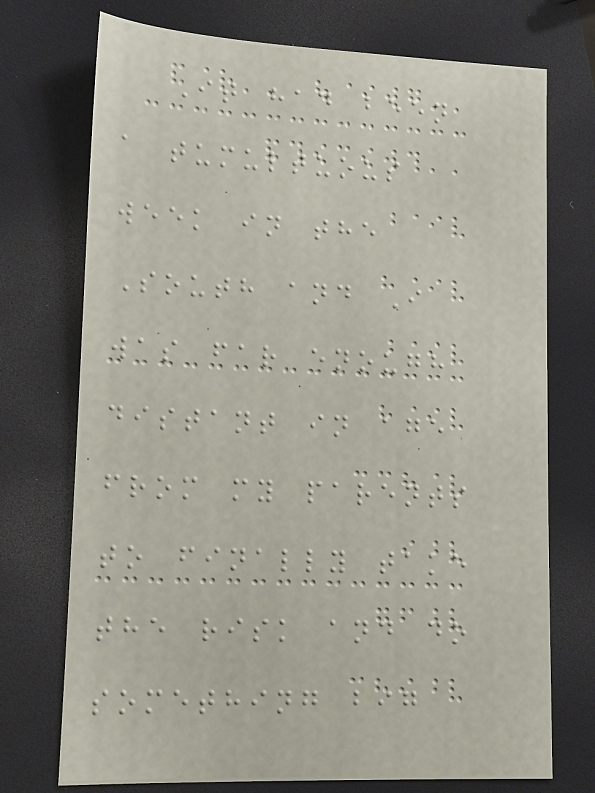It had been
a tumultuous
week in the
South and I
was far enough
distant in age
from my parents
to finally take
the risk and do
something big
